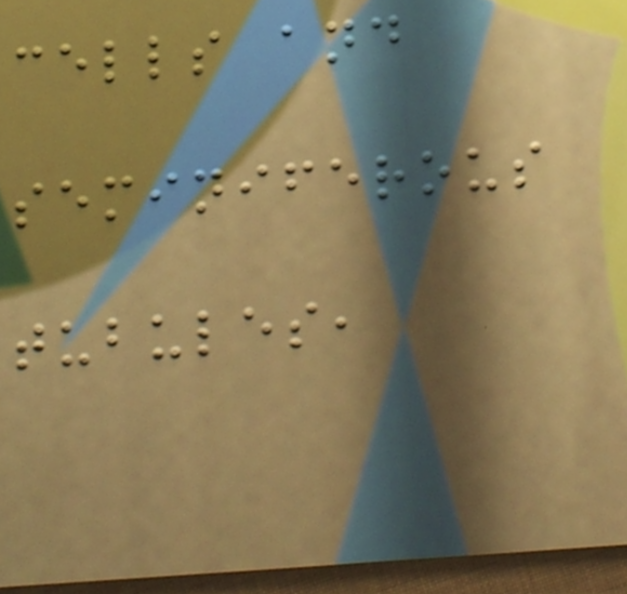cells and
seminiferous
tubules,
